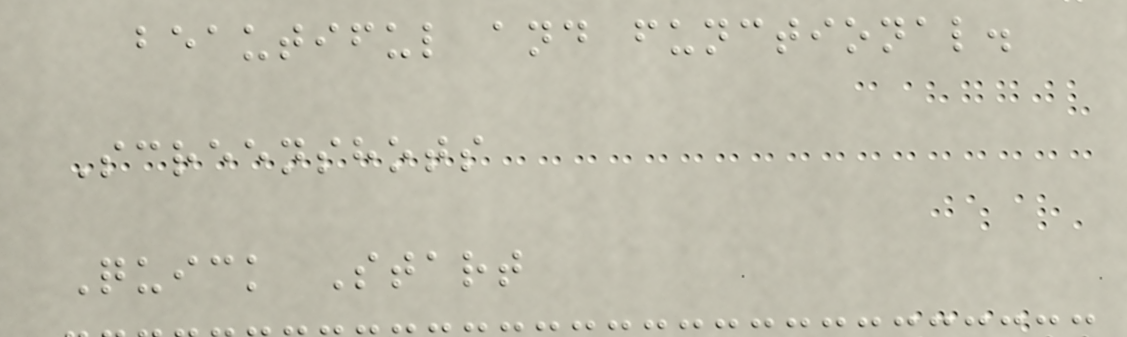beautiful and functional.
Screenshots
Quick Start
